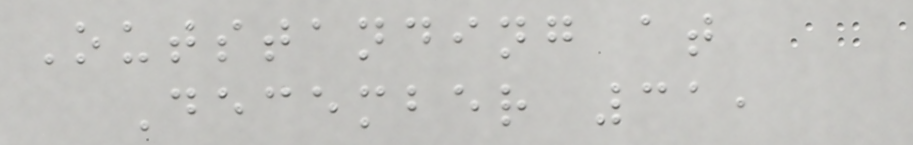Outstanding at
December 31,
